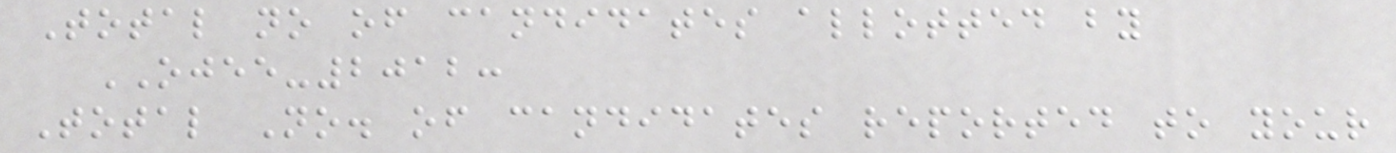Total no of candidates allotted by
OJEE-2012:
Total No. of candidates reported to your
